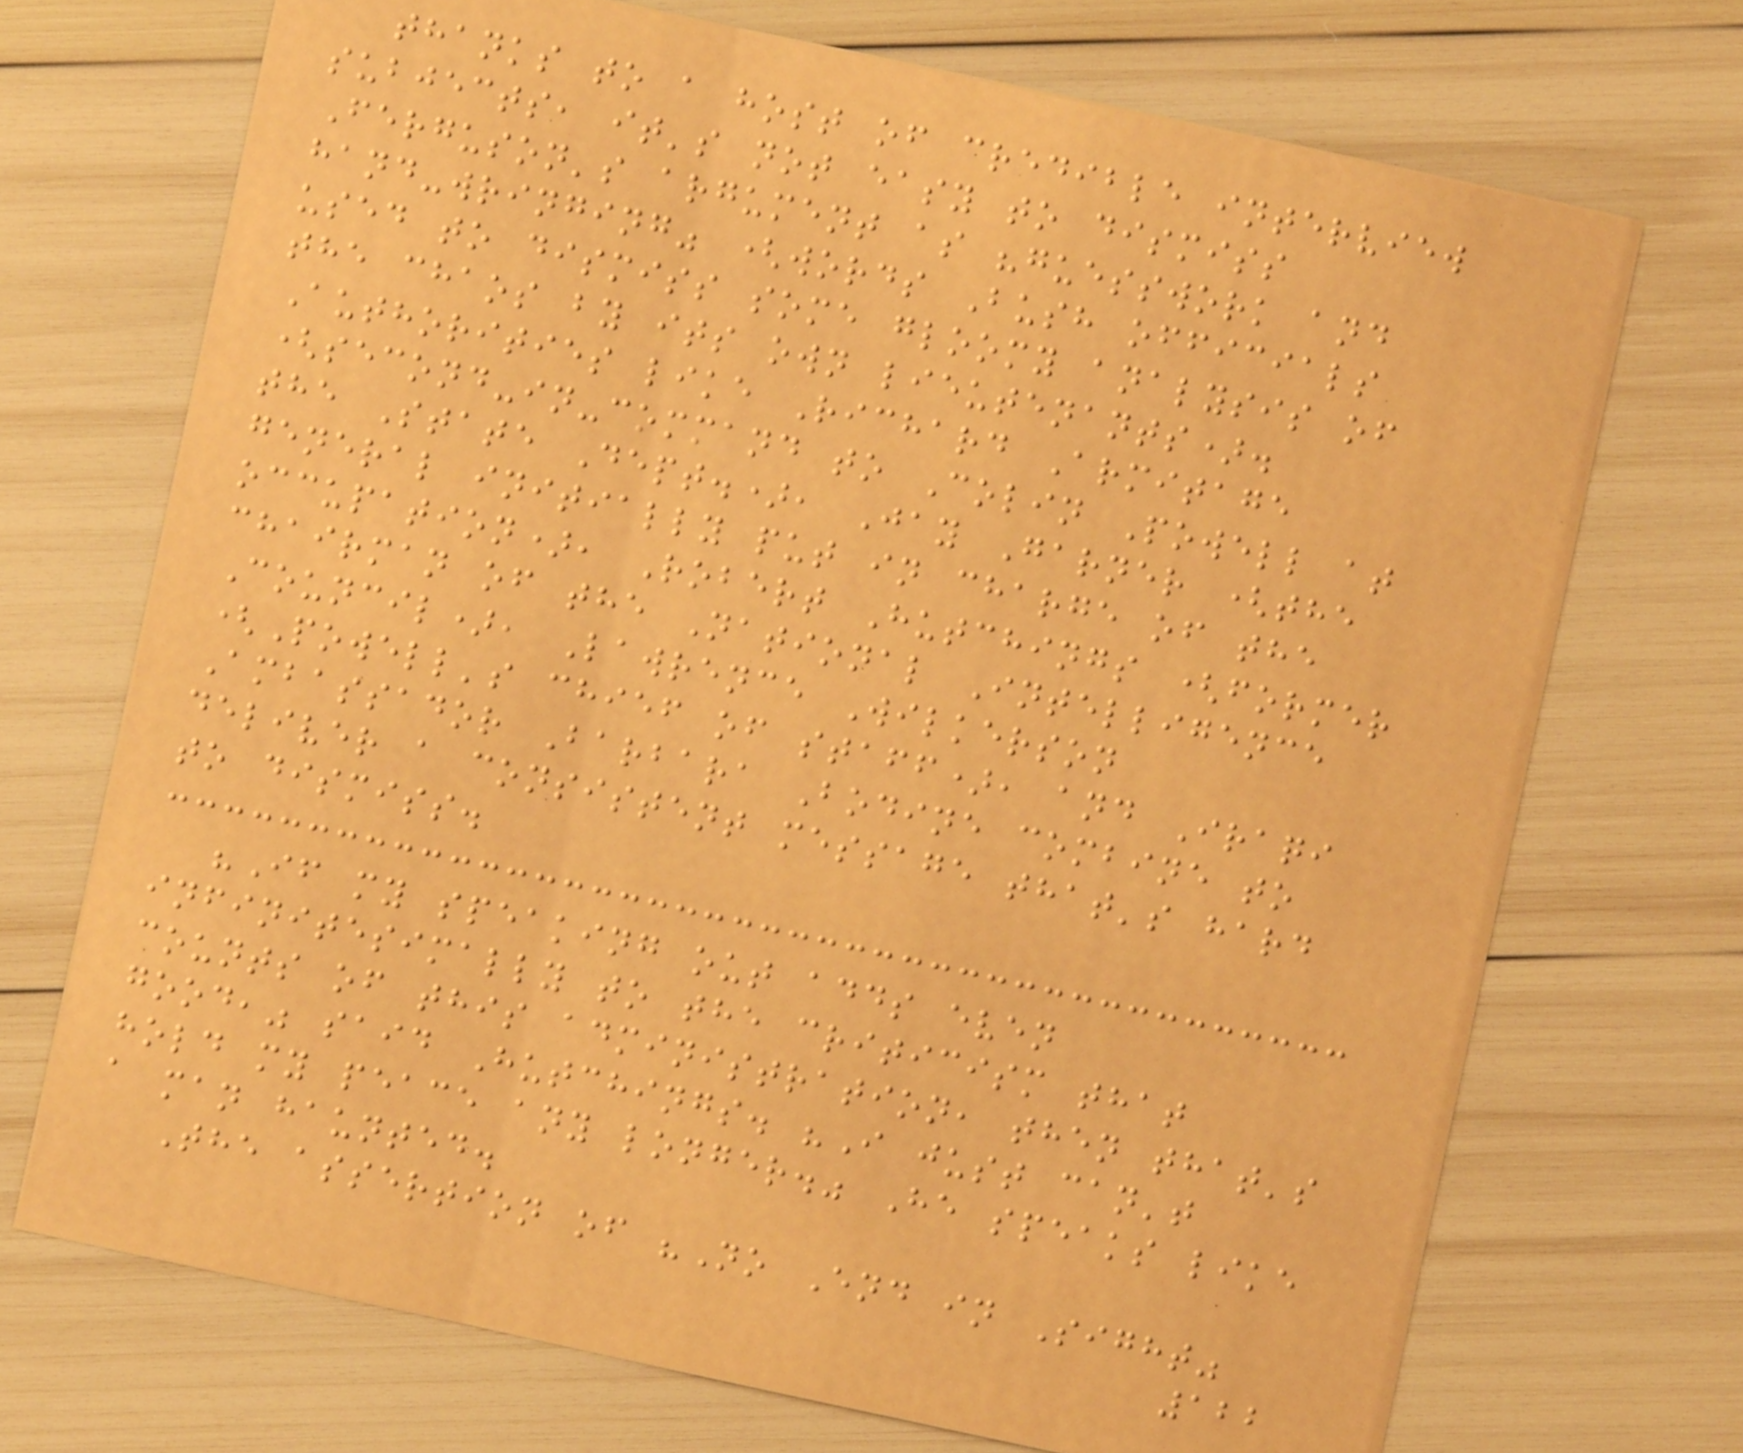thanks to a host of credible interview
subjects, it's not easy to dismiss
Ferguson's argument as "guesswork and
hand-wringing" (words Bush officials
used to dismiss some gloomy analysis of
the chaos by its own lieutenants).
Authorities like Richard Armitage
(second-in-command to Colin Powell at
the State Dept.), Jay Garner (the
general initially put in charge of the
occupation), Robert Hutchings (former
chairman of the National Intelligence
Council), Lawrence Wilkerson
(Powell's chief of staff), and Iraqi
Ambassador Barbara Bodine combine to
deliver a consistent message that's hard
to dismiss.
"If my speaking out adds even
infinitesimally to the criticism that
counts of this administration, then that's
good," said Hutchings. "I just can't
hold my peace any longer." He speaks like
a man haunted.
The assertion of "No End in Sight"
122
